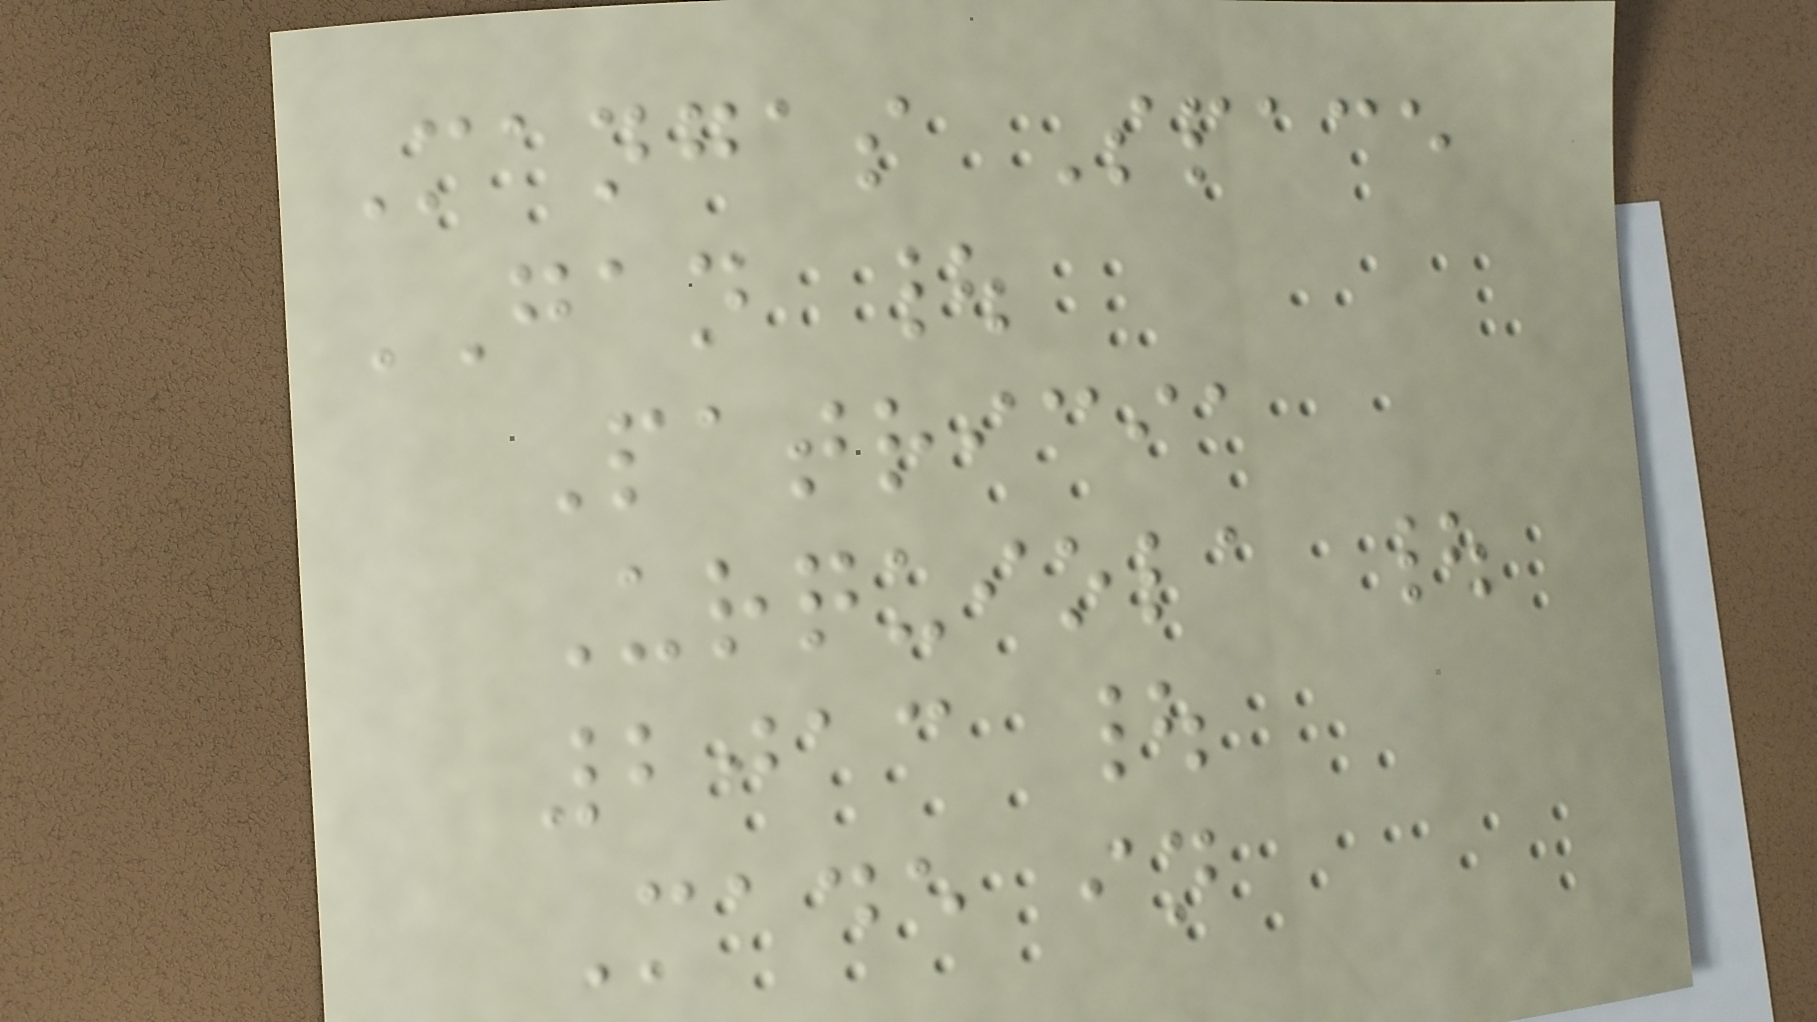Mangas Space
GAN |
Patricia
Urquiola |
2013 |
Made in
